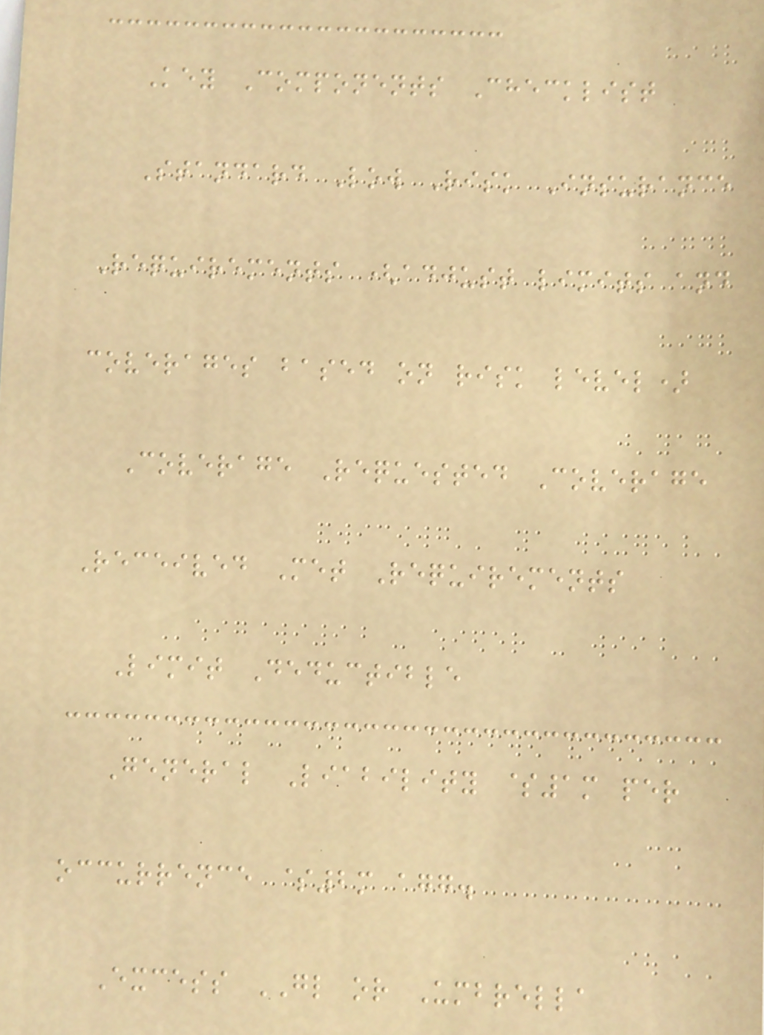Key Components Checklist
Standard Low Risk Insurance
Requirements (adjust limits and
coverages based on risk level)
Coverage Requested Coverage
Received Met Requirements
Limit Deductible
General Liability $1m per
occurrence $2m agg.
Excess GL or Umbrella
